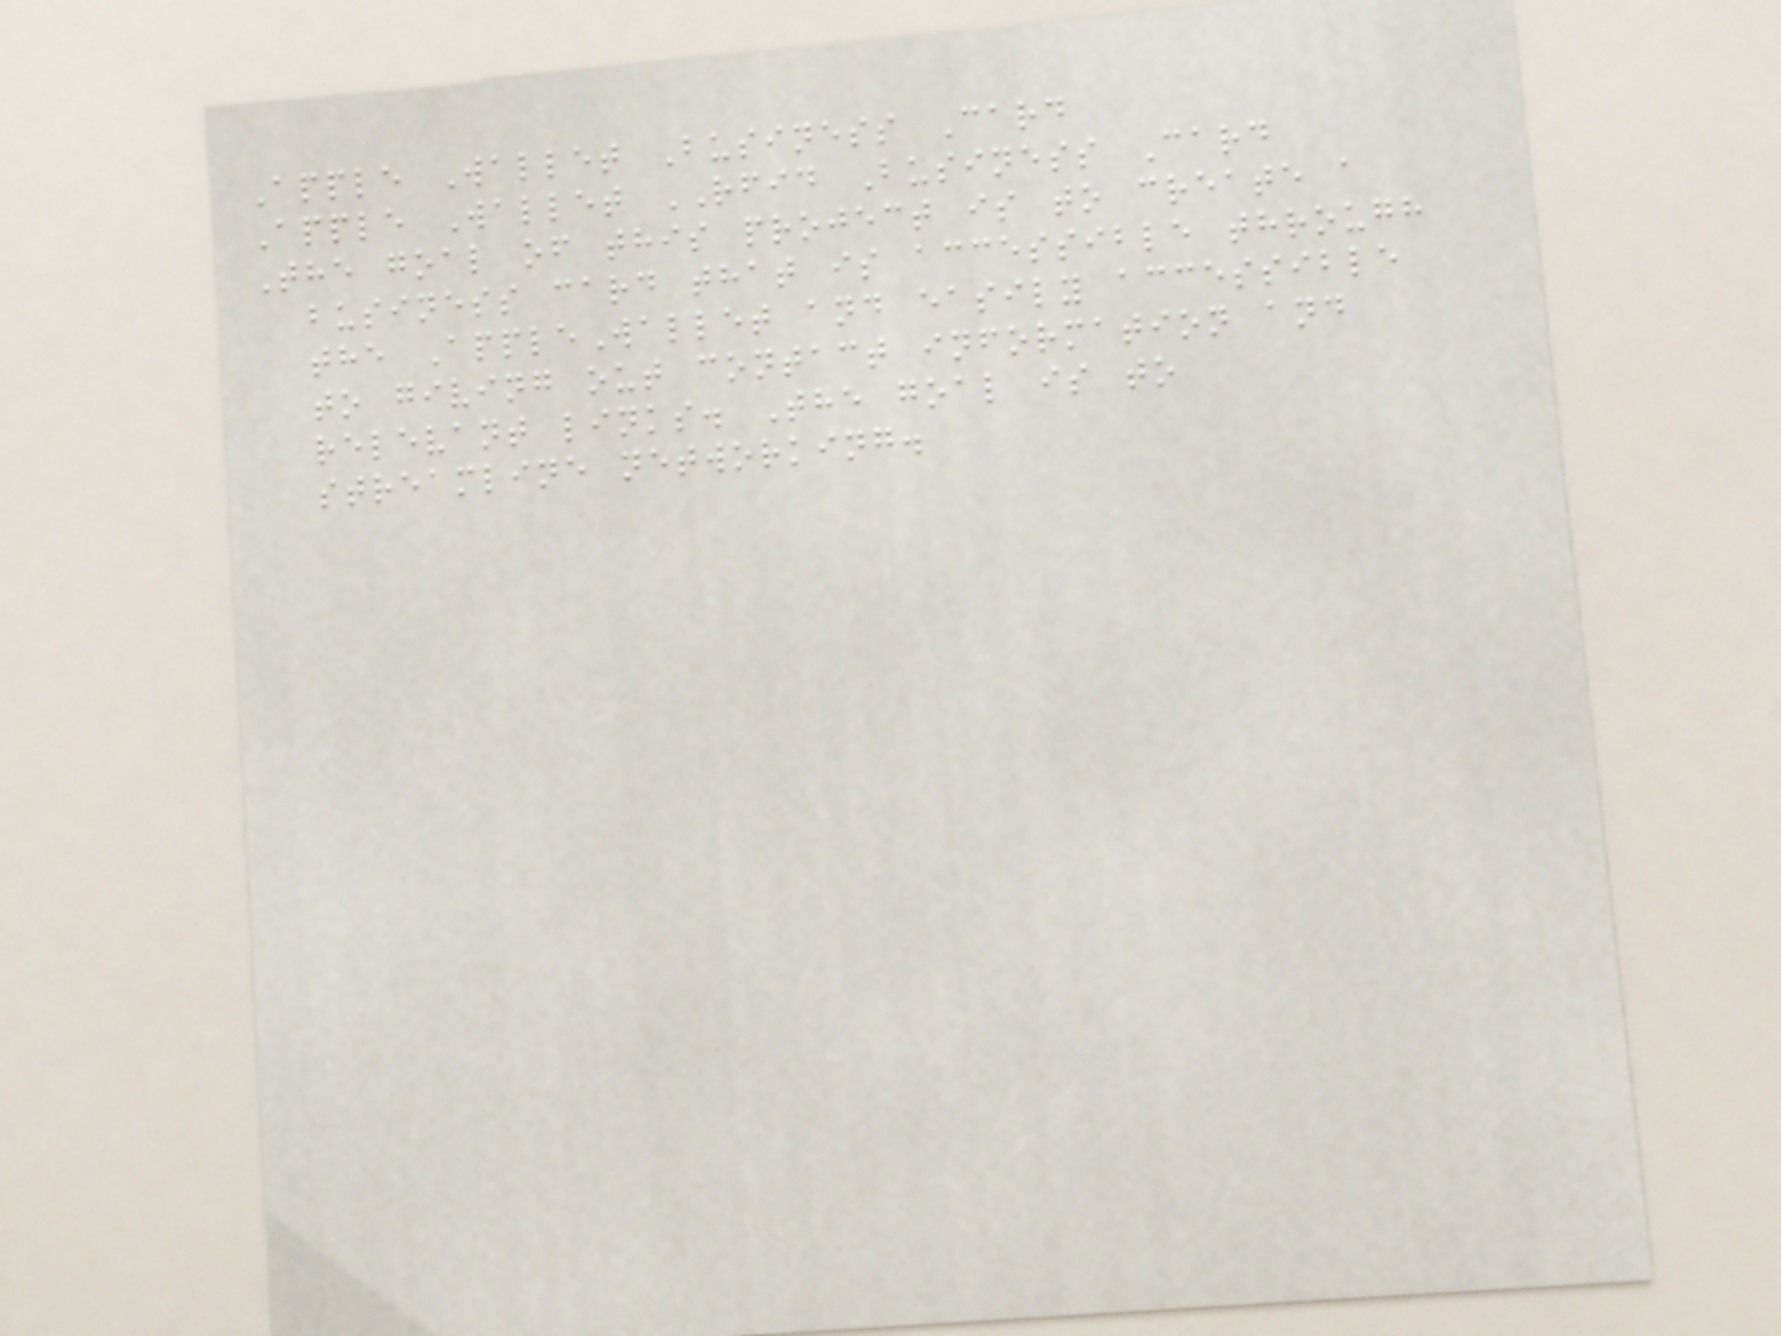Apple Wallet Business Card
Apple Wallet RFID Business Card
The goal of this project is to create a
business card that is accessible through
the AppleWallet and easily accessible
to giving out contact information and
relevant links. The goal is to
streamline networking.
